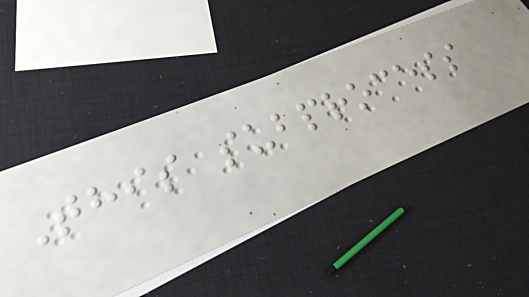This subprocess
